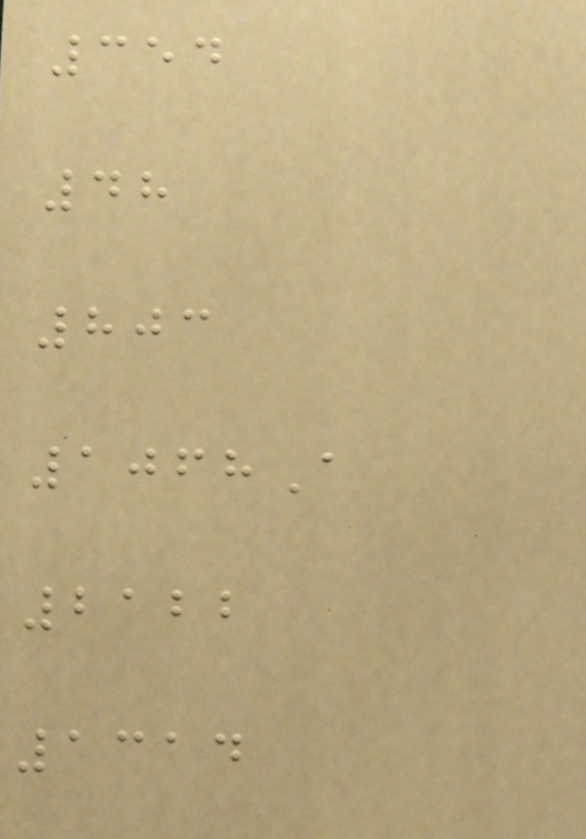354
48
803
1068A
2122
1314
